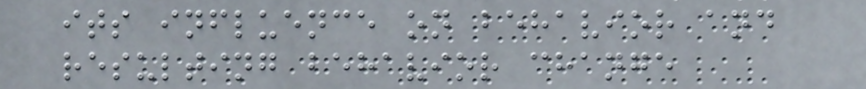its influence on behavior and
resulting behavior change
